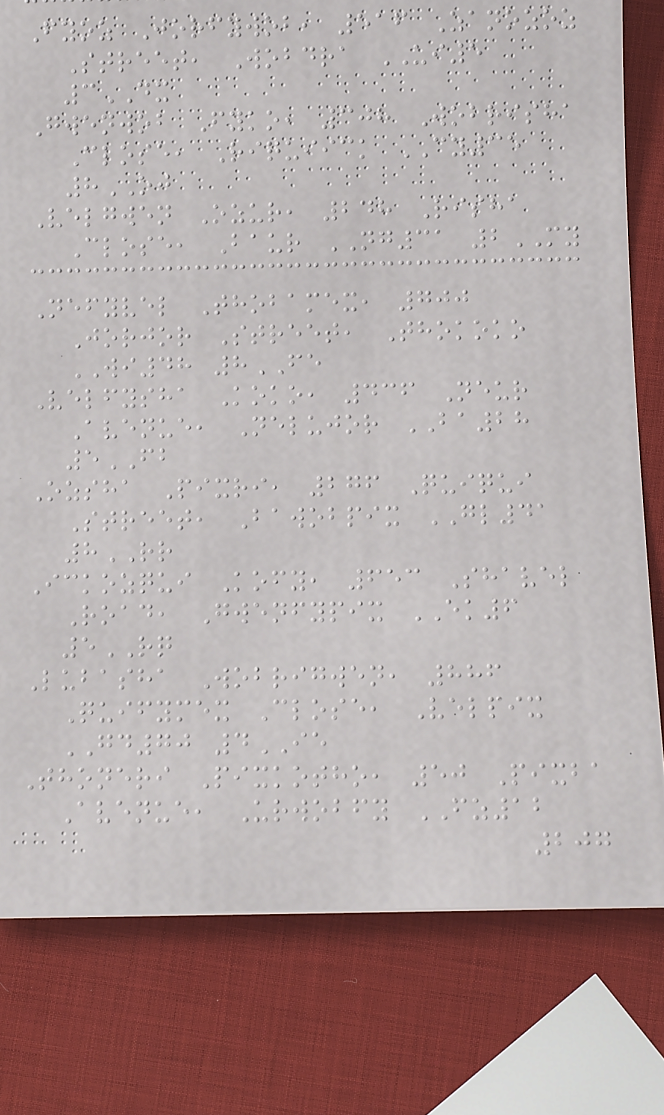Fyoz Jorfywob, 516 Zanozoz
Street, Wobdra UI5
3DX
Gwenwob Fyko, 308 Wobrisha
Close, Riquiick CY35
8OJ
Velgwen Ozur, 248 Risha
Close, Baur NG31 2MY
Nefyvel Thobamex, 700
Jorjor Street, Thokoko
WI48 8FE
Velfysha Koko, 436 Neur
Avenue, Nelujor BA28
5FB
Ozsha Pixri, 276 Quiqui
Street, Bawobpix GL41
8RR
Ickozqui Kofy, 653 Shavel
Road, Gwenfypix EK6
5RQ
Lubasha Wobrigwen, 886
Quifymex Close, Velpix
GD70 4IE
Thoneri Pixkotho, 50 Pixba
Avenue, Urwobfy FZ12
207
